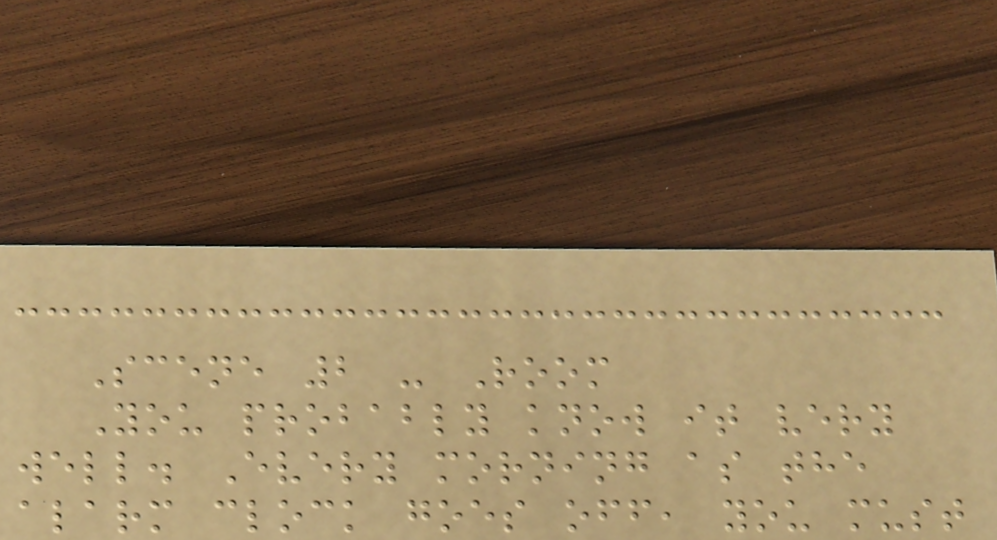Scene 2 - Room
You probably know it very
well. Every morning as the
alarm clock goes off, you must
